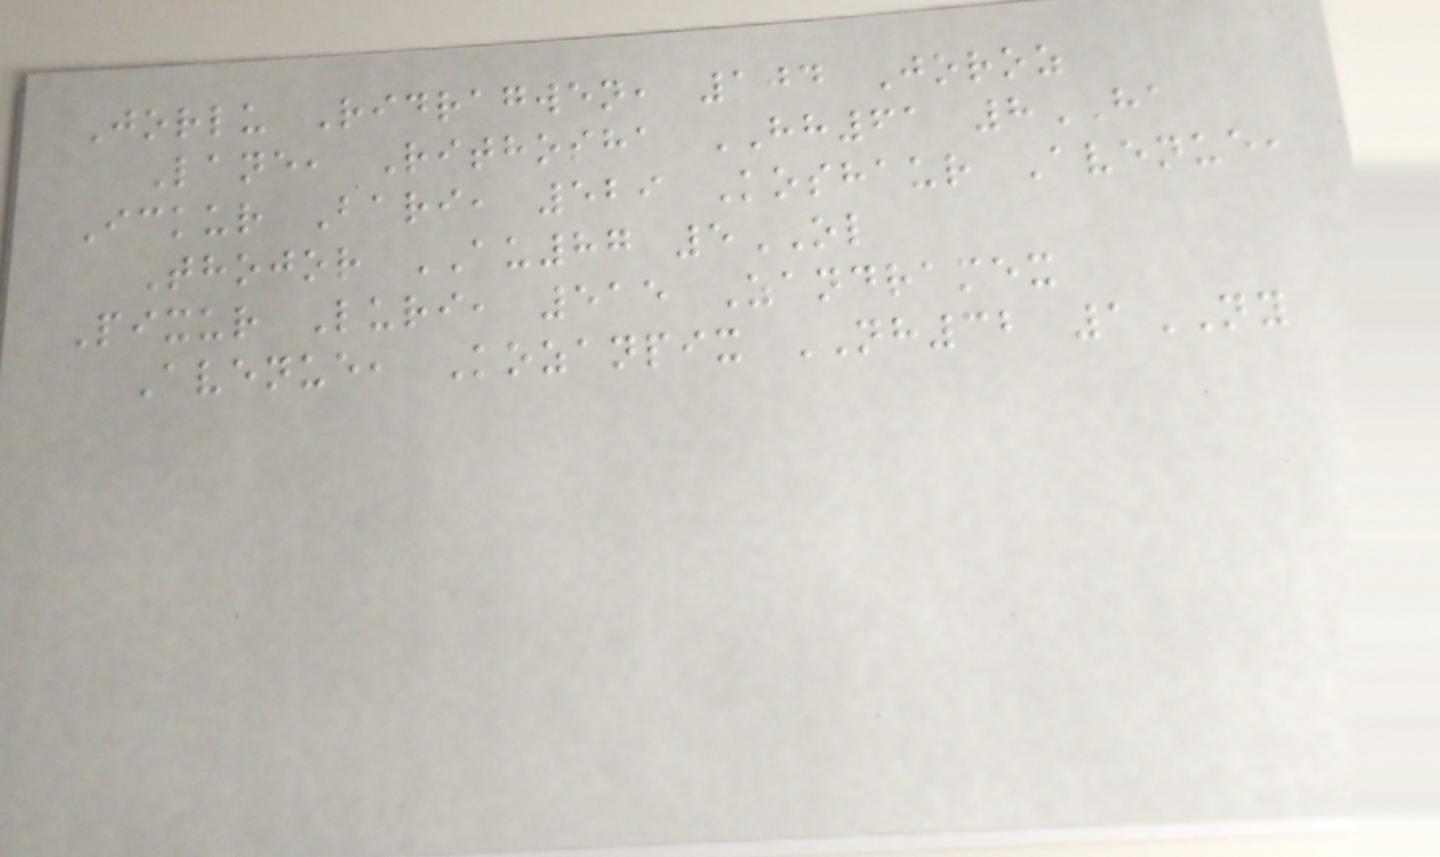Jorlu Ridragwen, 104 Joroz
Lane, Rithosha HH61 8HA
Ickur Bari, 529 Koshaur Avenue,
Thojor AU87 5OL
Pixur Luri, 515 Zandramex
Avenue, Kozanpix NH32 1NY
